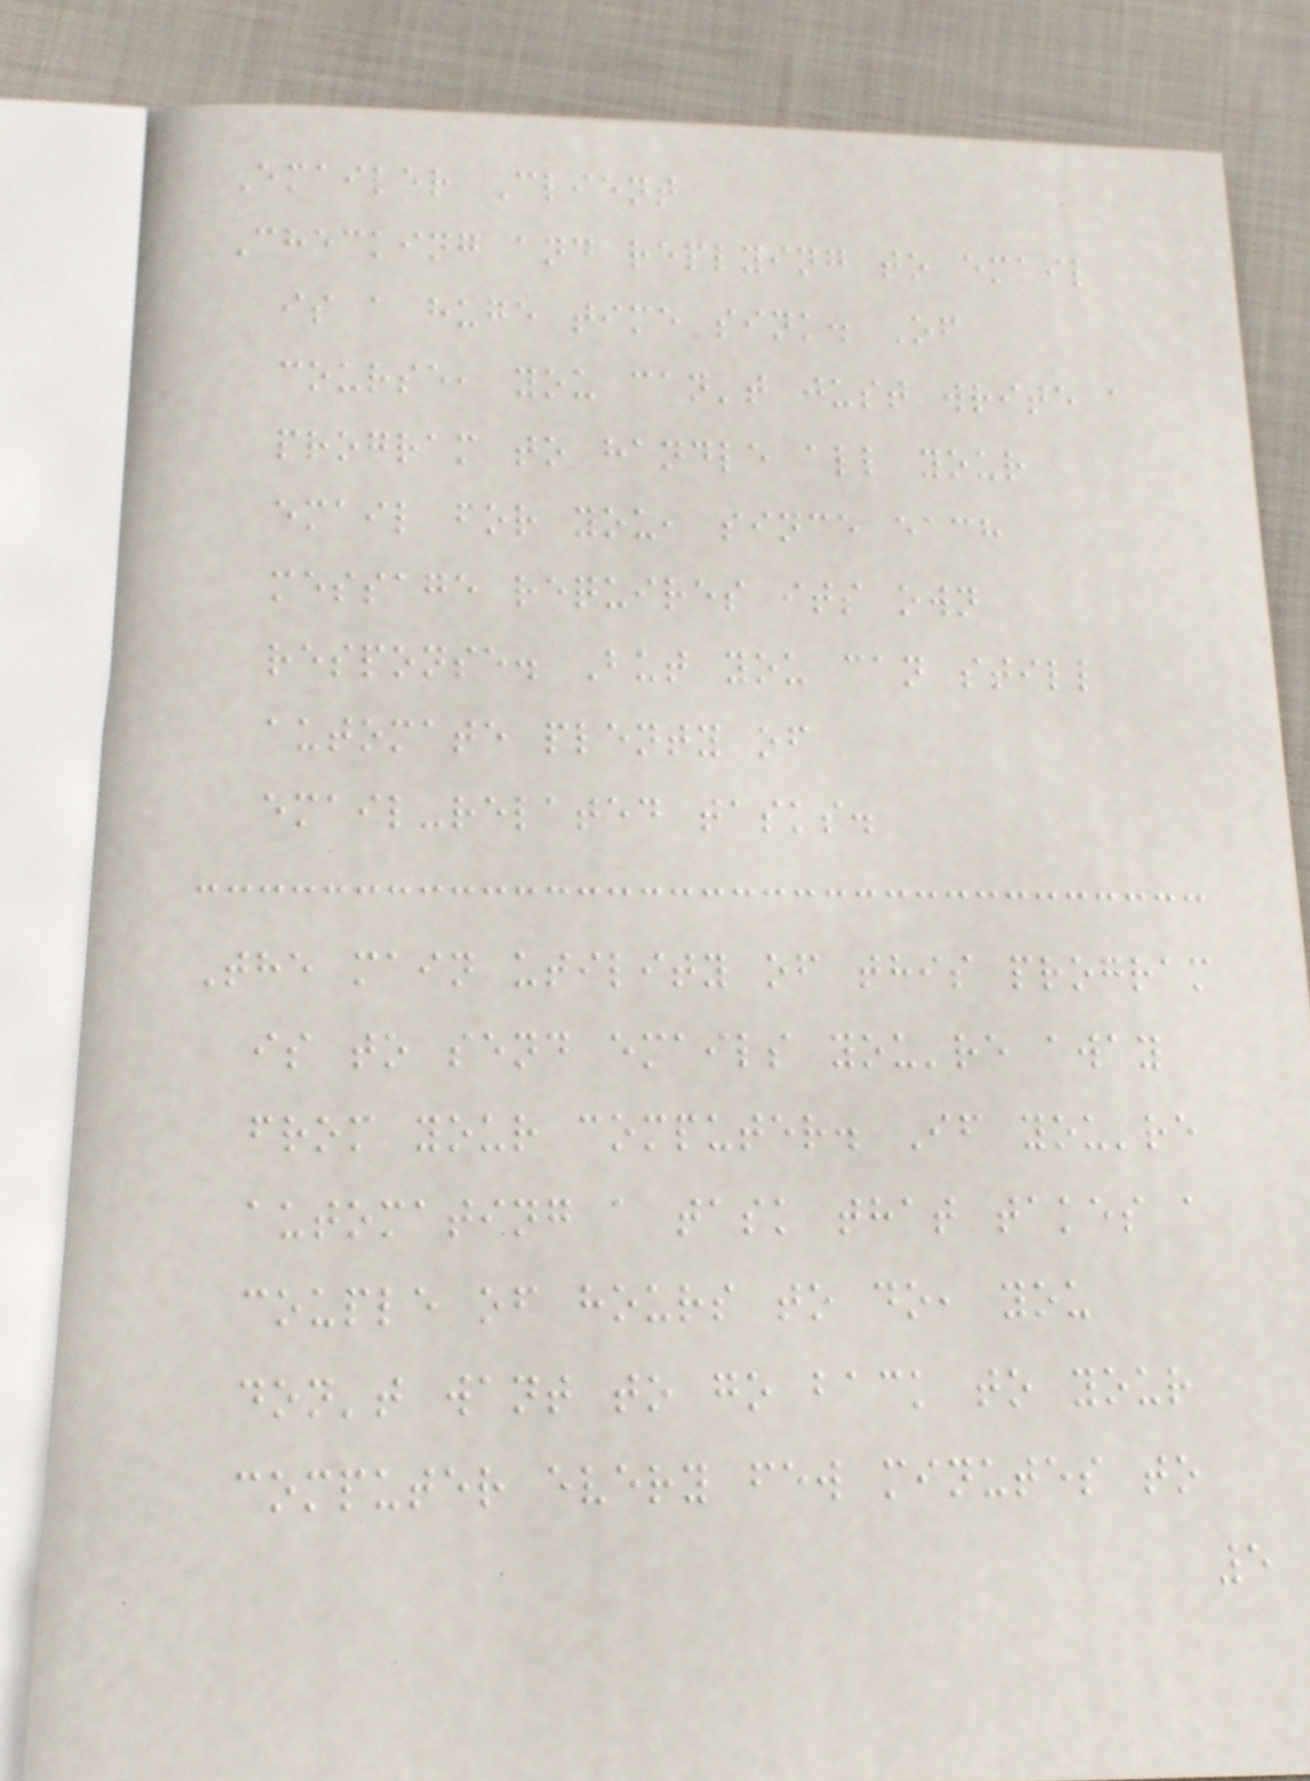Emailer Client
Checking and replying to email
is a huge time sink. Of
course, you can't just write a
program to handle all your
email for you, since each
message requires its own
response. But you can still
automate plenty of
email-related tasks.
The main utility of this program
is to send emails you're away
from your computer. If you're
automating a task that takes a
couple of hours to do, you
don't want to go back to your
computer every few minutes to
5
